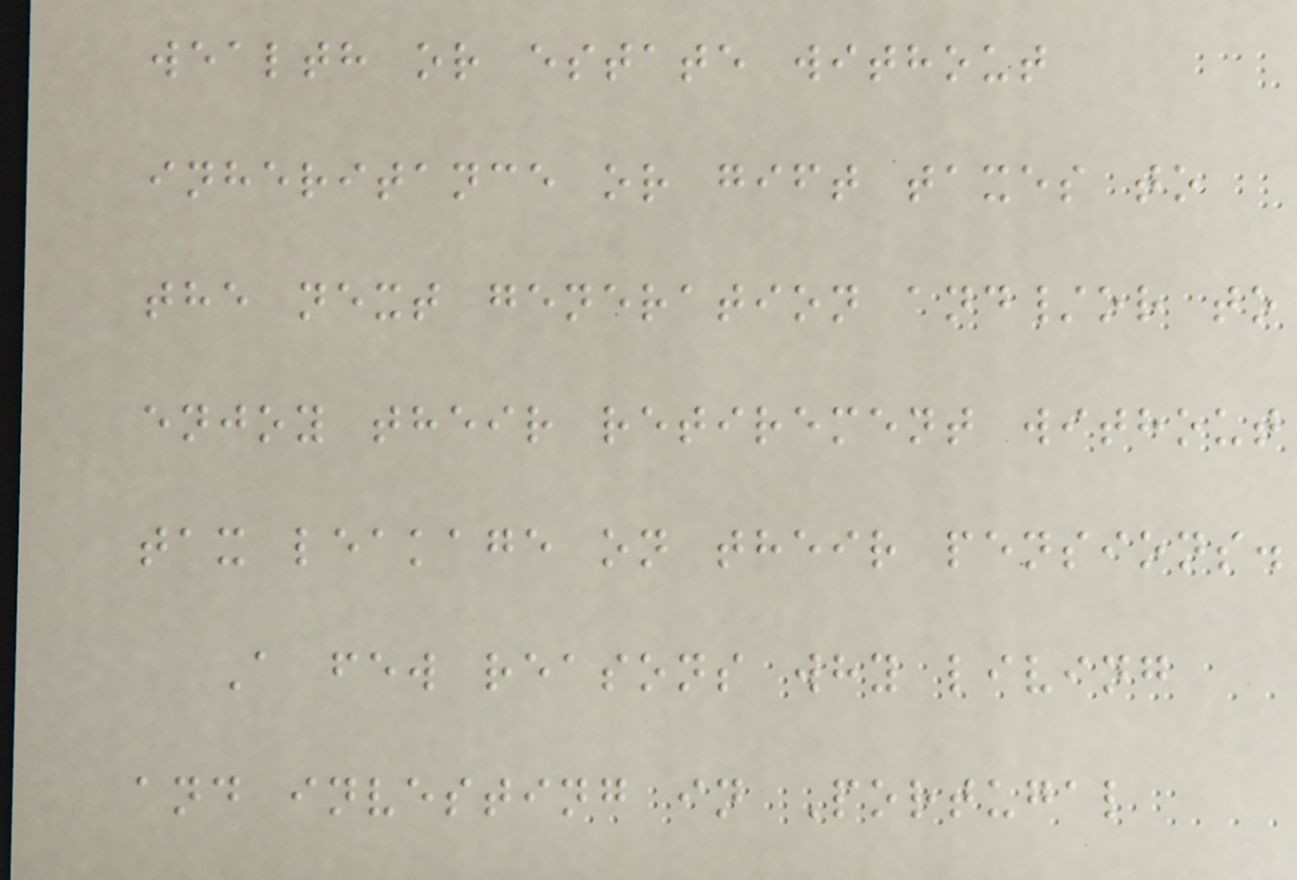wealth or estate without
inheritance or gift taxes to
the next generation and/or to
enjoy their retirement without
tax leakage on their pensions.
A few reasons why living
and investing in Portugal
